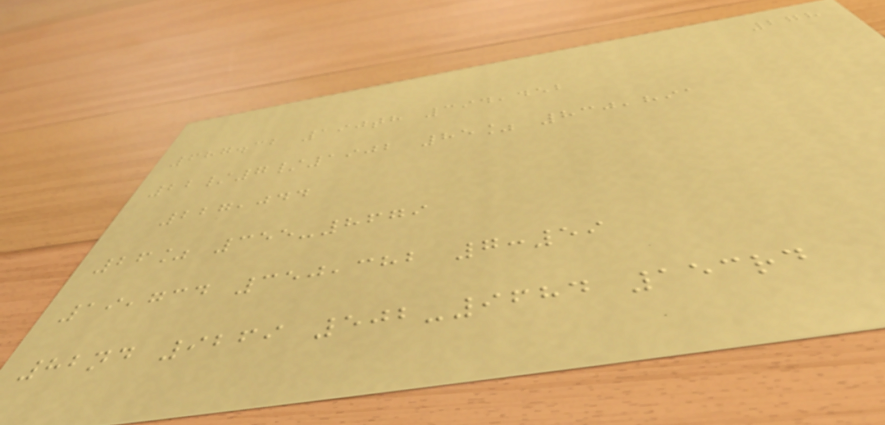278
687.32 190th 394,452
22/7/1902 85% 830,891
227,044
26% 355-8679
19,734 350,382 7:59
82nd 9269 502-9684 153rd
